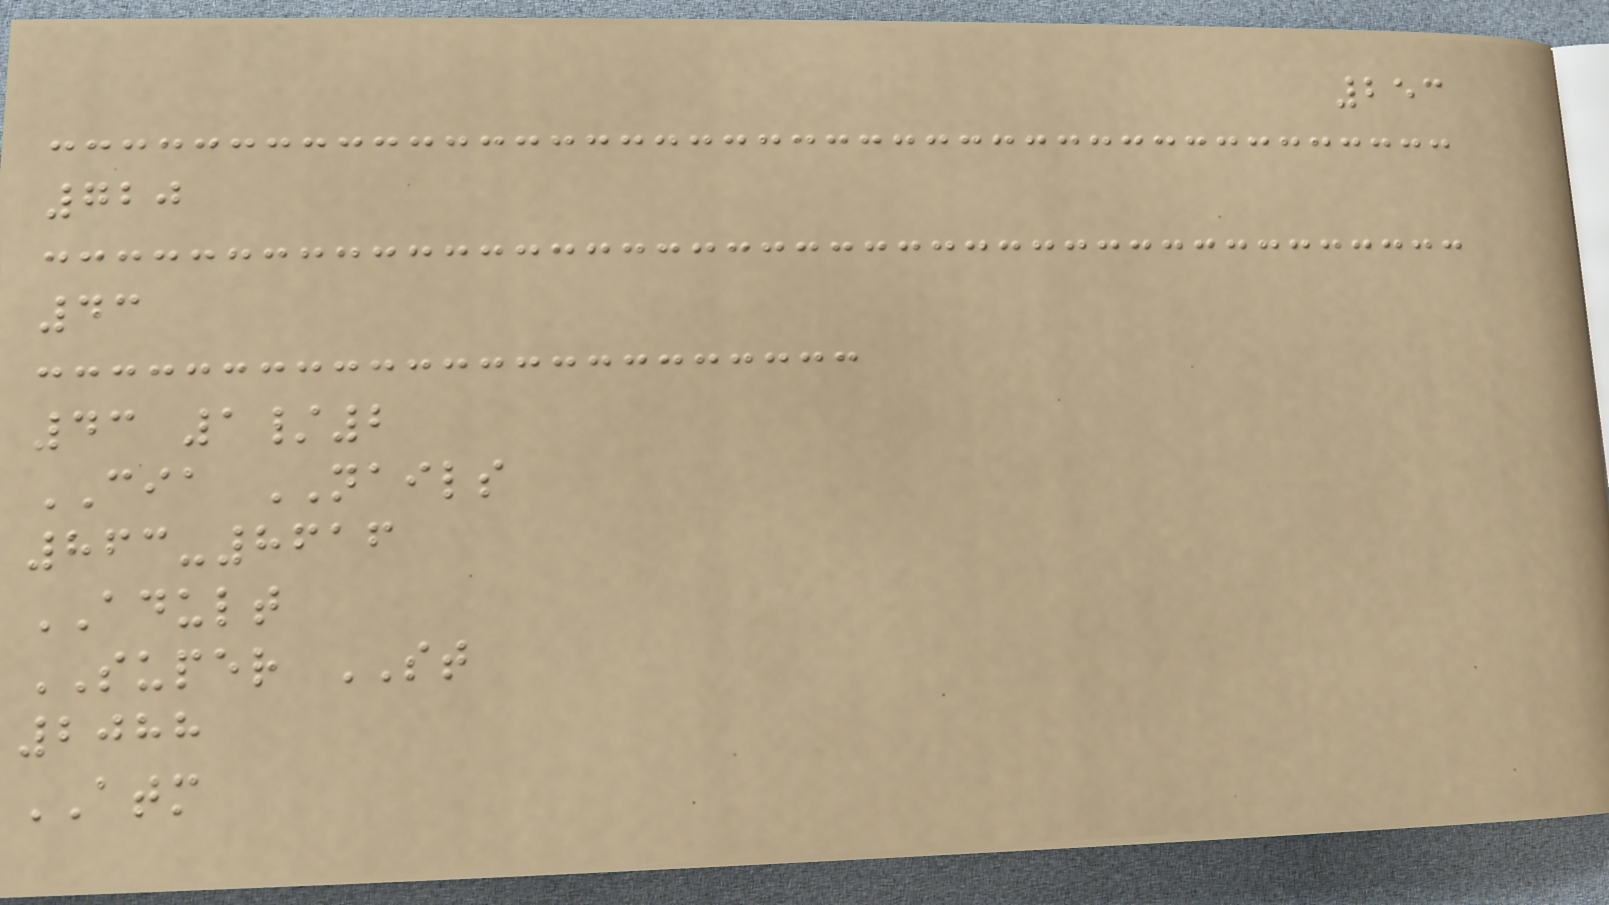253
720
43
43 1/2
CIA NAILS
863-8616
ADULT
SUPER ST
2088
ATM
